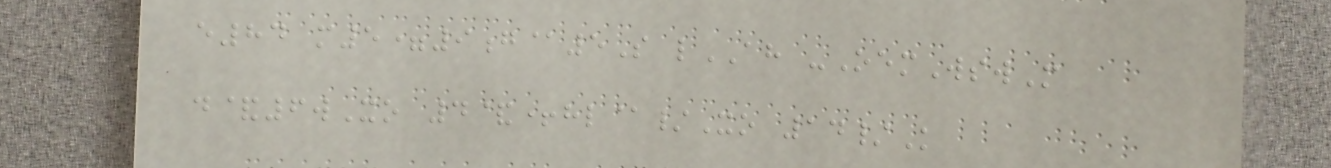e84 m5=9g@5S lAH -OemWswM
d&6wXo 4&+hl@/Xo 14/K
